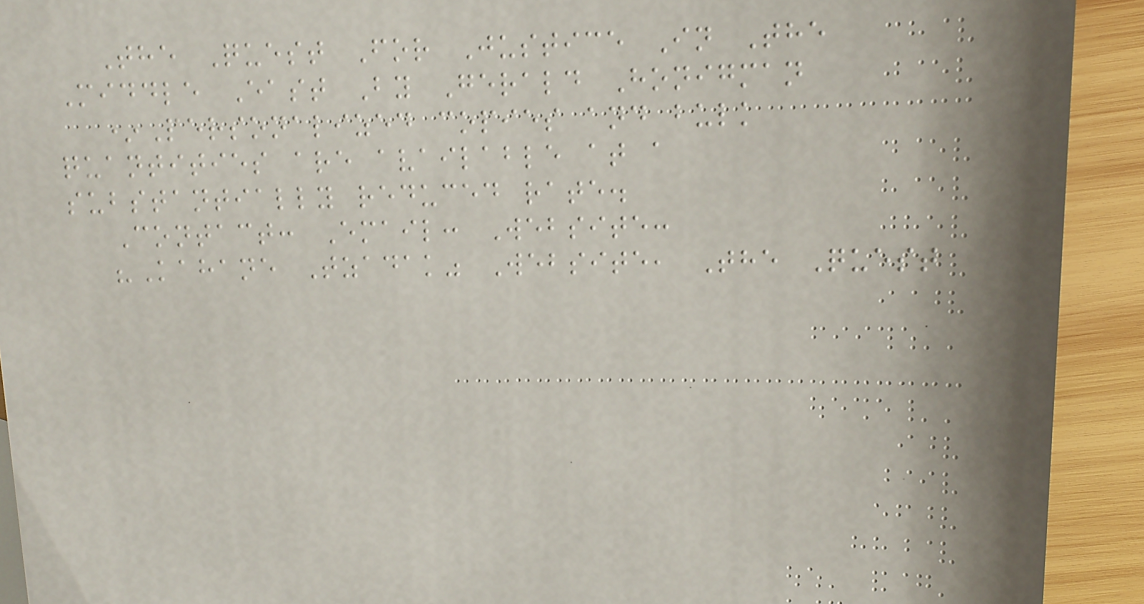The Quest For Justice In The
Middle East By Gerald Honigman
*Personalized copies and bulk
quantities are available at a
substantially reduced rate.
Contact: Email: Website:
"Kahane Tzadak" Website, The Quest
